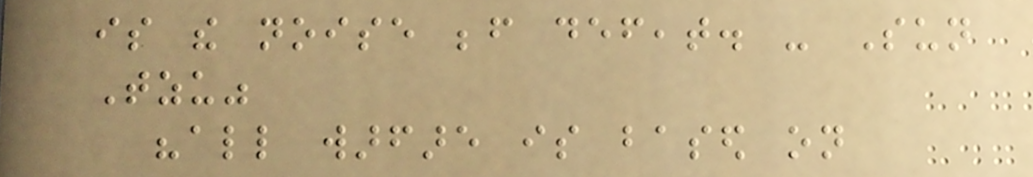is the noise before defeat. - Sun
Tzu"
"all warfare is based on
